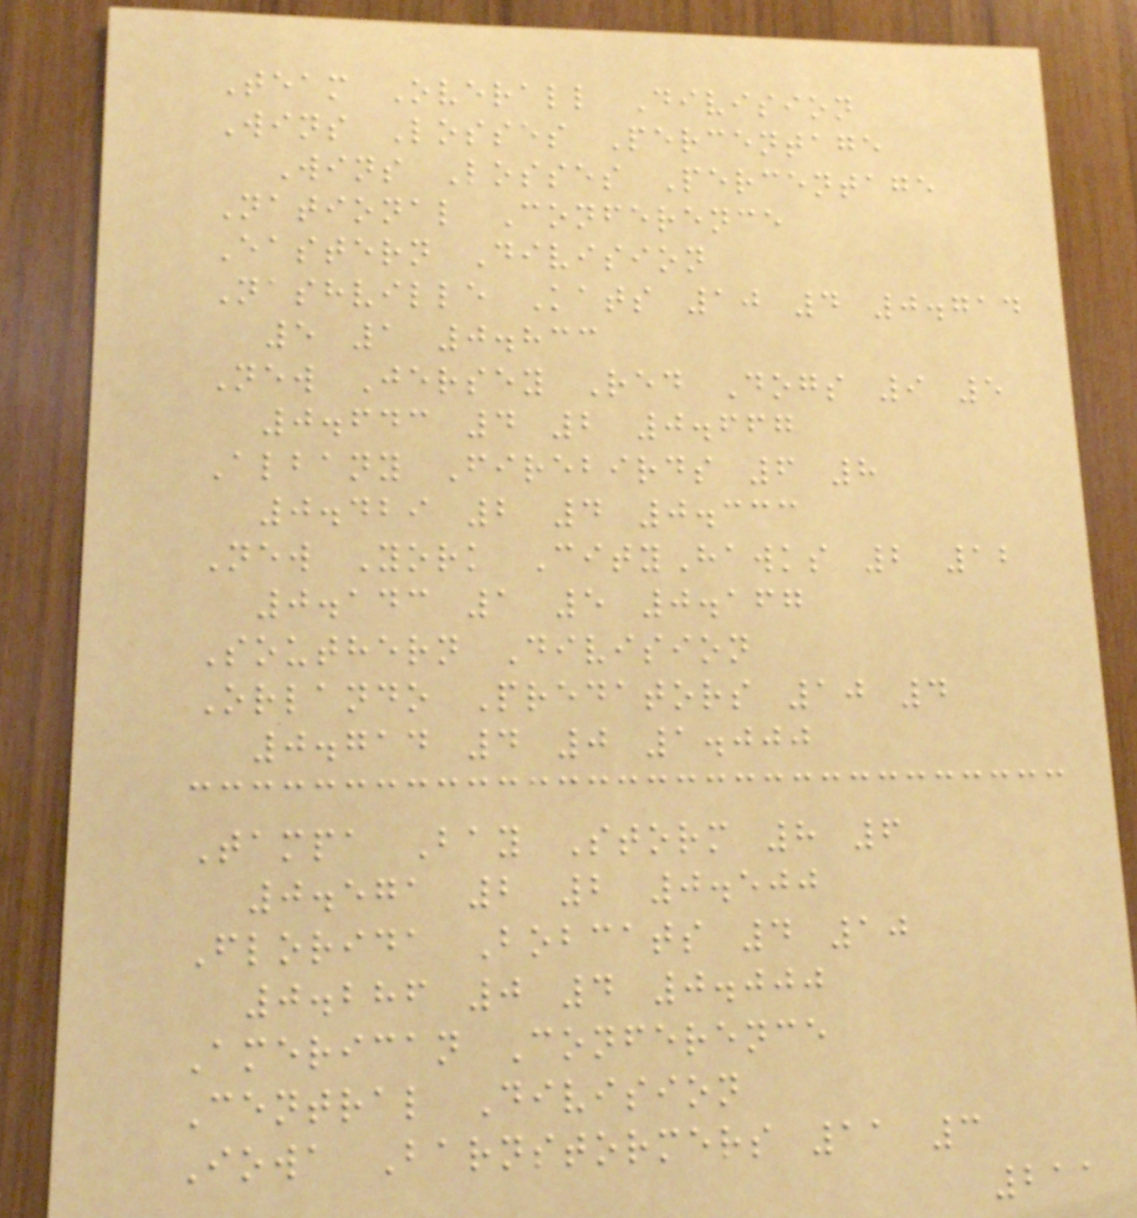Team Overall Division
Wins Losses Percentage
Wins Losses Percentage
National Conference
Eastern Division
Nashville Kats 10 4 0.714
5 1 0.833
New Jersey Red Dogs 9 5
0.643 4 2 0.667
Albany Firebirds 6 8
0.429 2 4 0.333
New York CityHawks 2 12
0.143 1 5 0.167
Southern Division
Orlando Predators 10 4
0.714 4 0 1.000
Tampa Bay Storm 8 6
0.571 2 2 0.500
Florida Bobcats 4 10
0.286 0 4 0.000
American Conference
Central Division
Iowa Barnstormers 11 3
211
